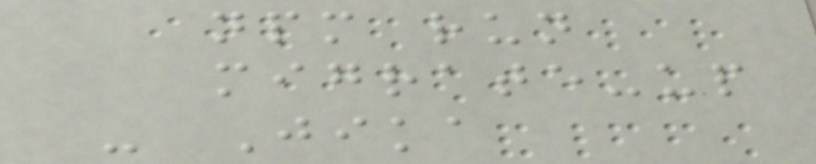npm run
migrate-up
- Jika
